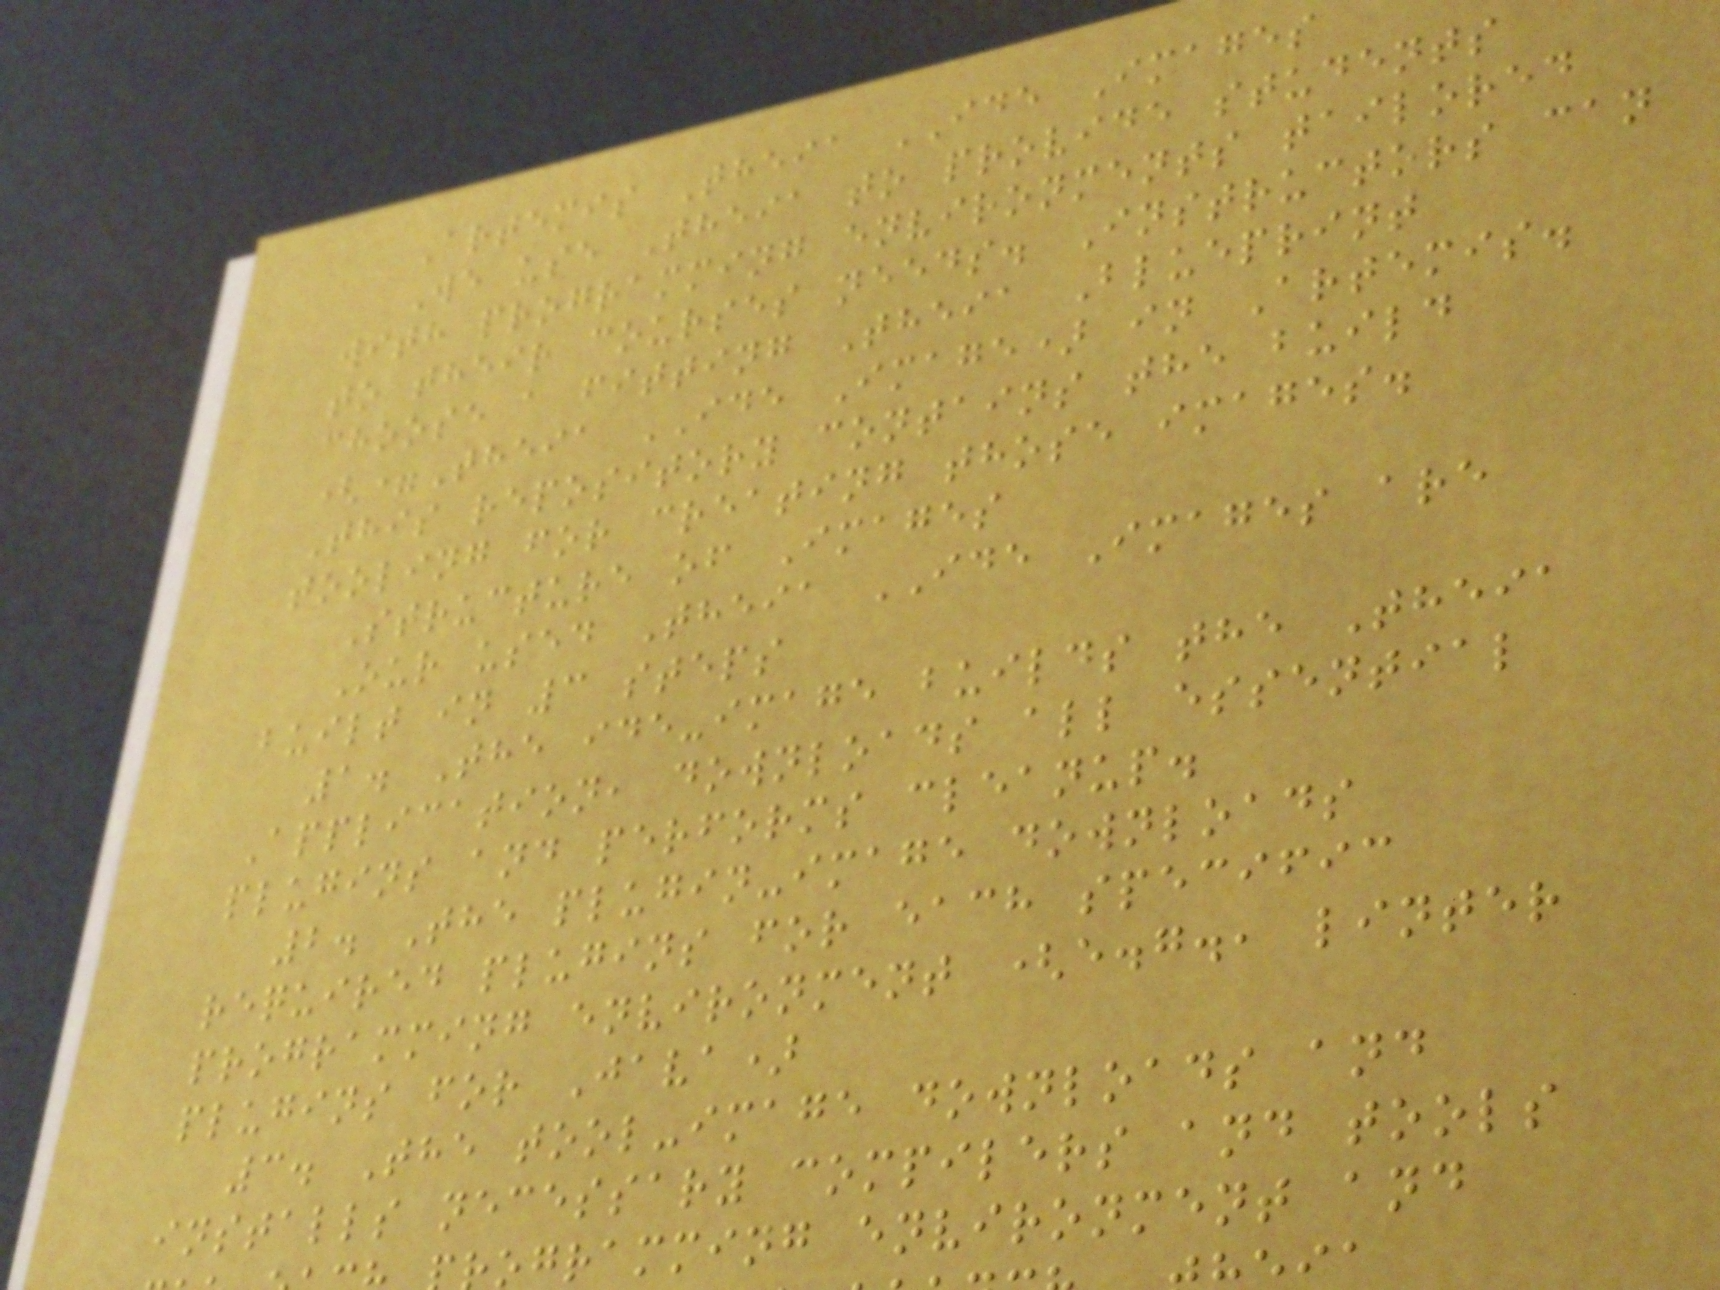Artemis Theia IDE Images
We use Theia to provide students
with programming environments tailored
to their courses needs. Instructors can
choose a fitting Theia Blueprint
(=Theia IDE Image) in Artemis.
This repository contains the build
tooling for creating those images.
Structure of Images
Our used Theia IDE Images are
built in 3 steps
1. The ide-image builds the Theia
Application, downloads all essential
plugins and performs cleanup.
2. The plugin-image downloads
required plugins for each specific
programming environment (e.g., linter
plugins for Java)
3. The tool-image downloads and
installs necessary compilers and tools
ogramming environment and
